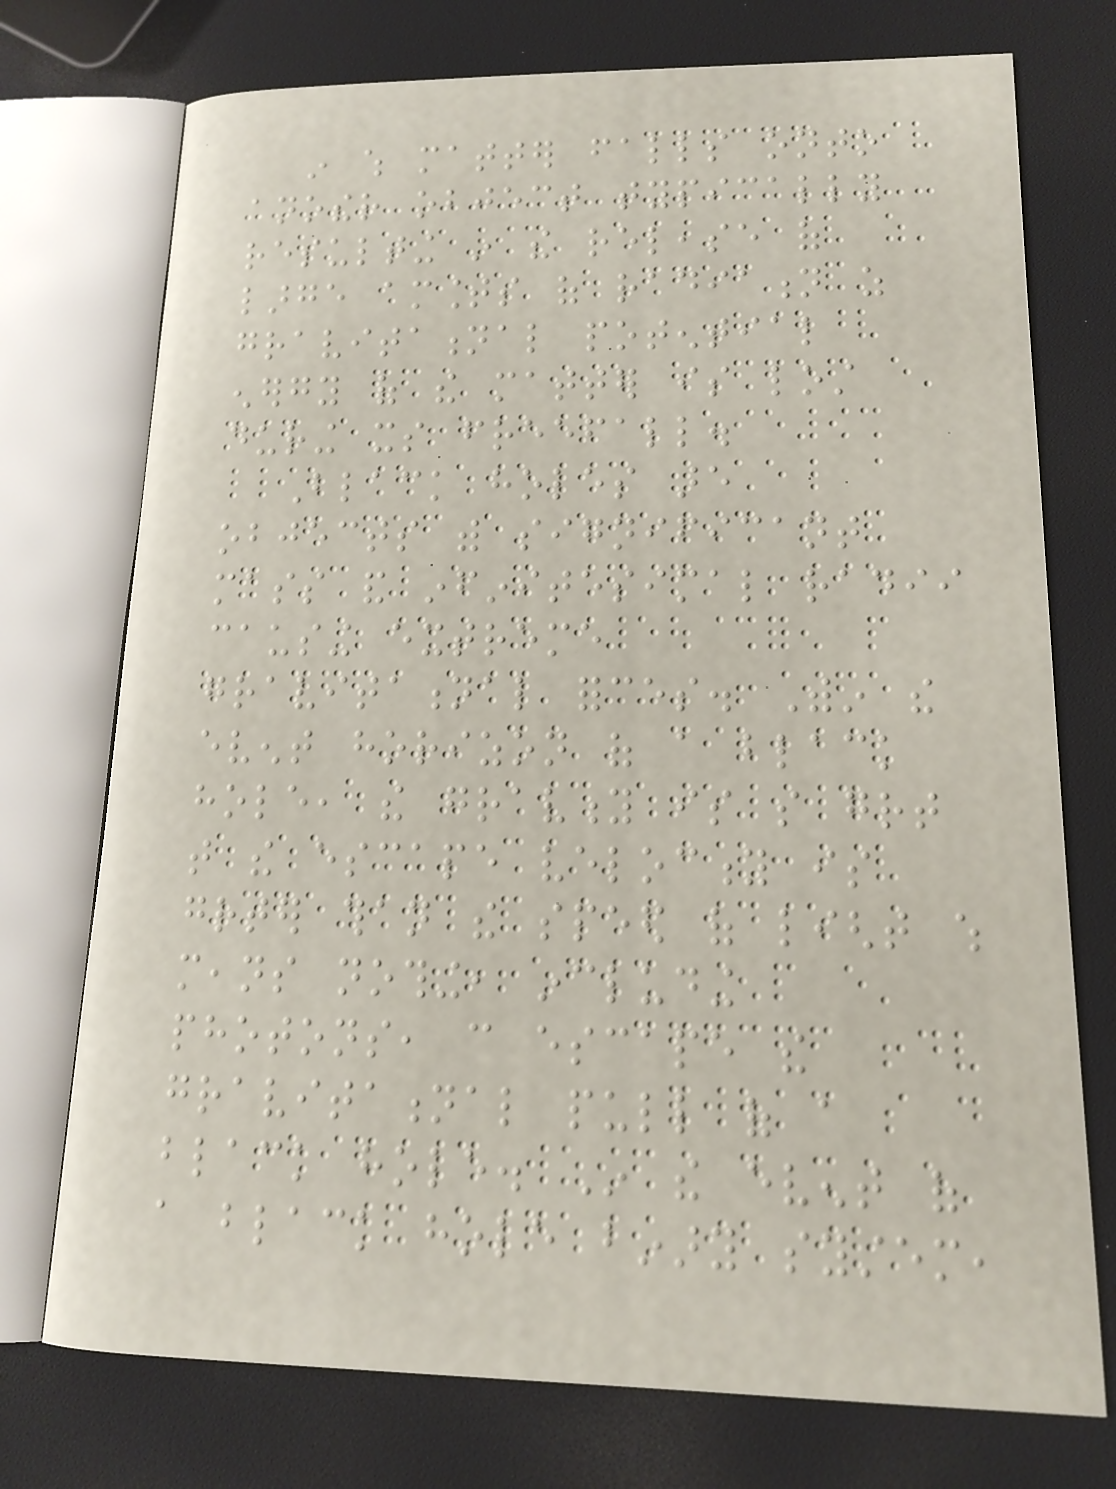in which matter falls onto
another object typically
resulting in the release of
large amounts of radiation as
gravitational potential
energy of the matter is lost
during its freefall.
Black holes are
objects with significant
mass and infinitesimal radii
causing extreme
gravitational forces. Within the
event horizon of a black
hole, the gravity is so great
that the escape velocity is
greater than the speed of light which
means nothing, including
photons, can escape the
gravitational pull of a
black hole. In the event of
a black hole binary system,
